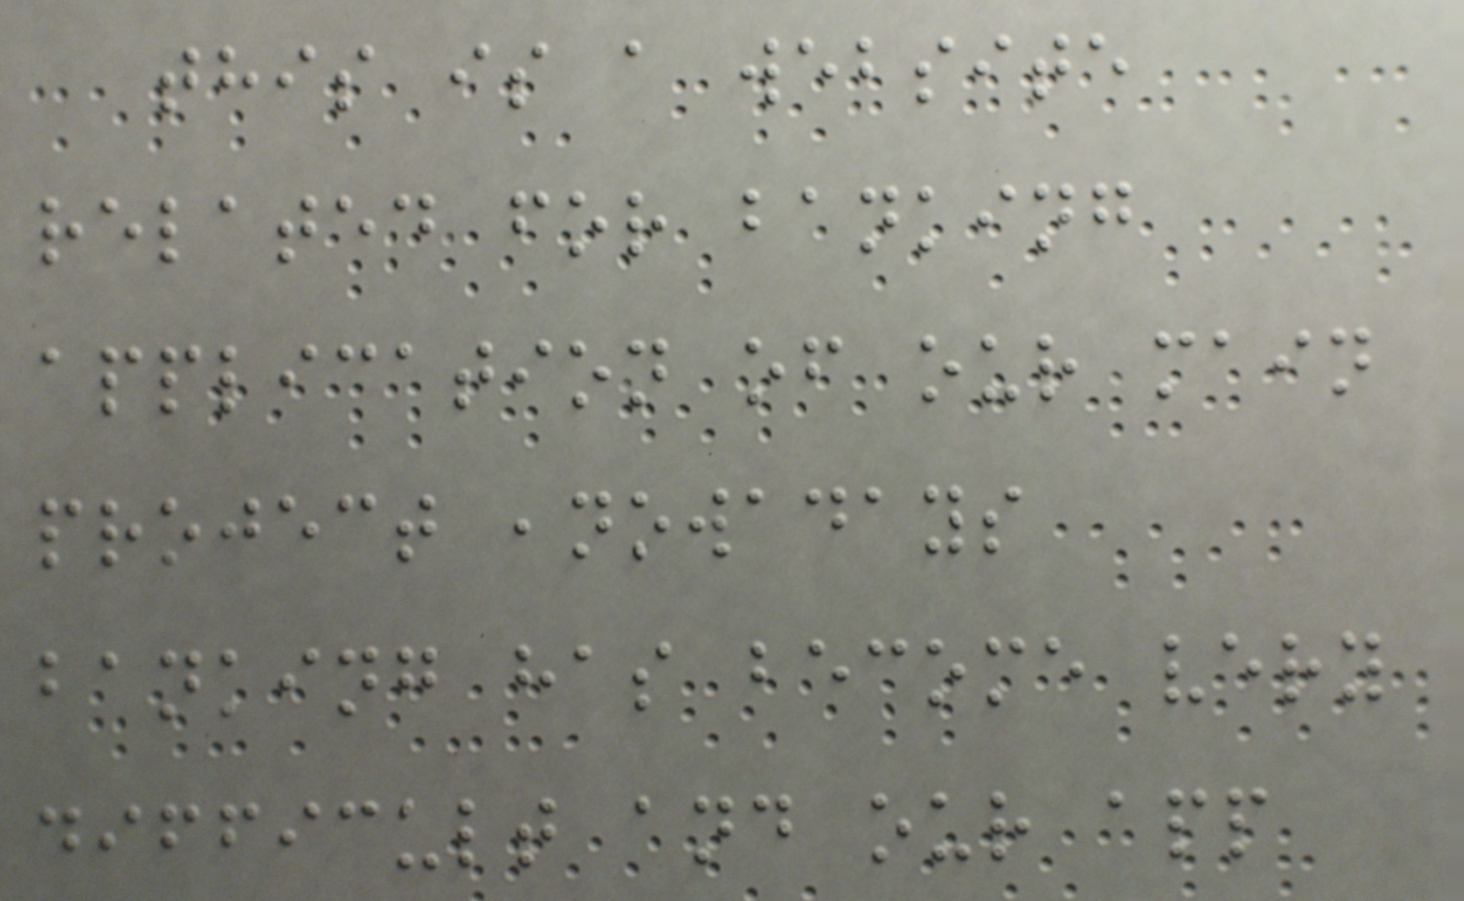this is a website
related for banking
application of our main
project ,nowadays
banking has become very
difficult and our app
